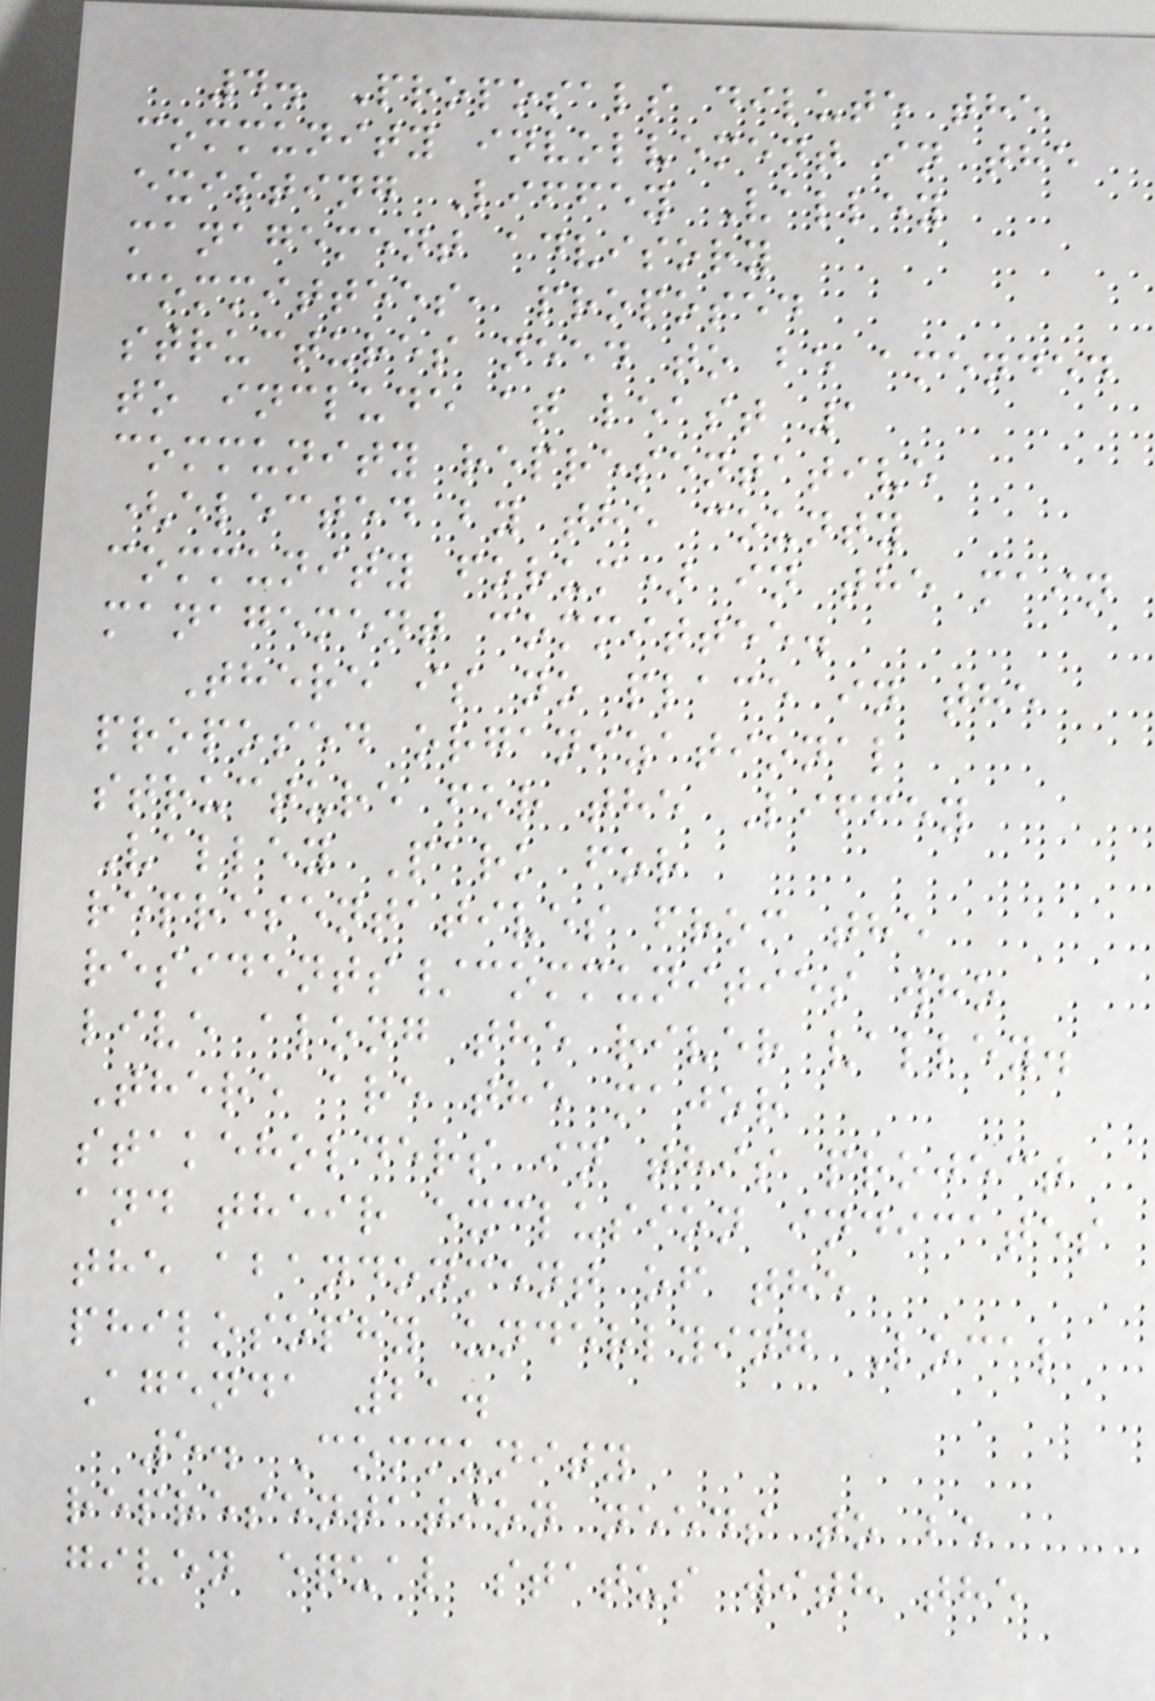4. Proposals dilute the
community involvement in the
existing Liffey Valley
management advisory
committees, proposed
structures need to be amended
to include at least 1
community representative
(elected by the county
community forum) in the main
management committee.
There is no place in the
proposed organizational
structure for the Liffey
Valley Park for
representatives from the
residents/communities who
live along the river valley.
There are the major
stakeholders in this project
and their exclusion indicates
the abandonment of the
philosophy underlying Local
Agenda 21.
5. Community
representation needs to be
given equal status with the
